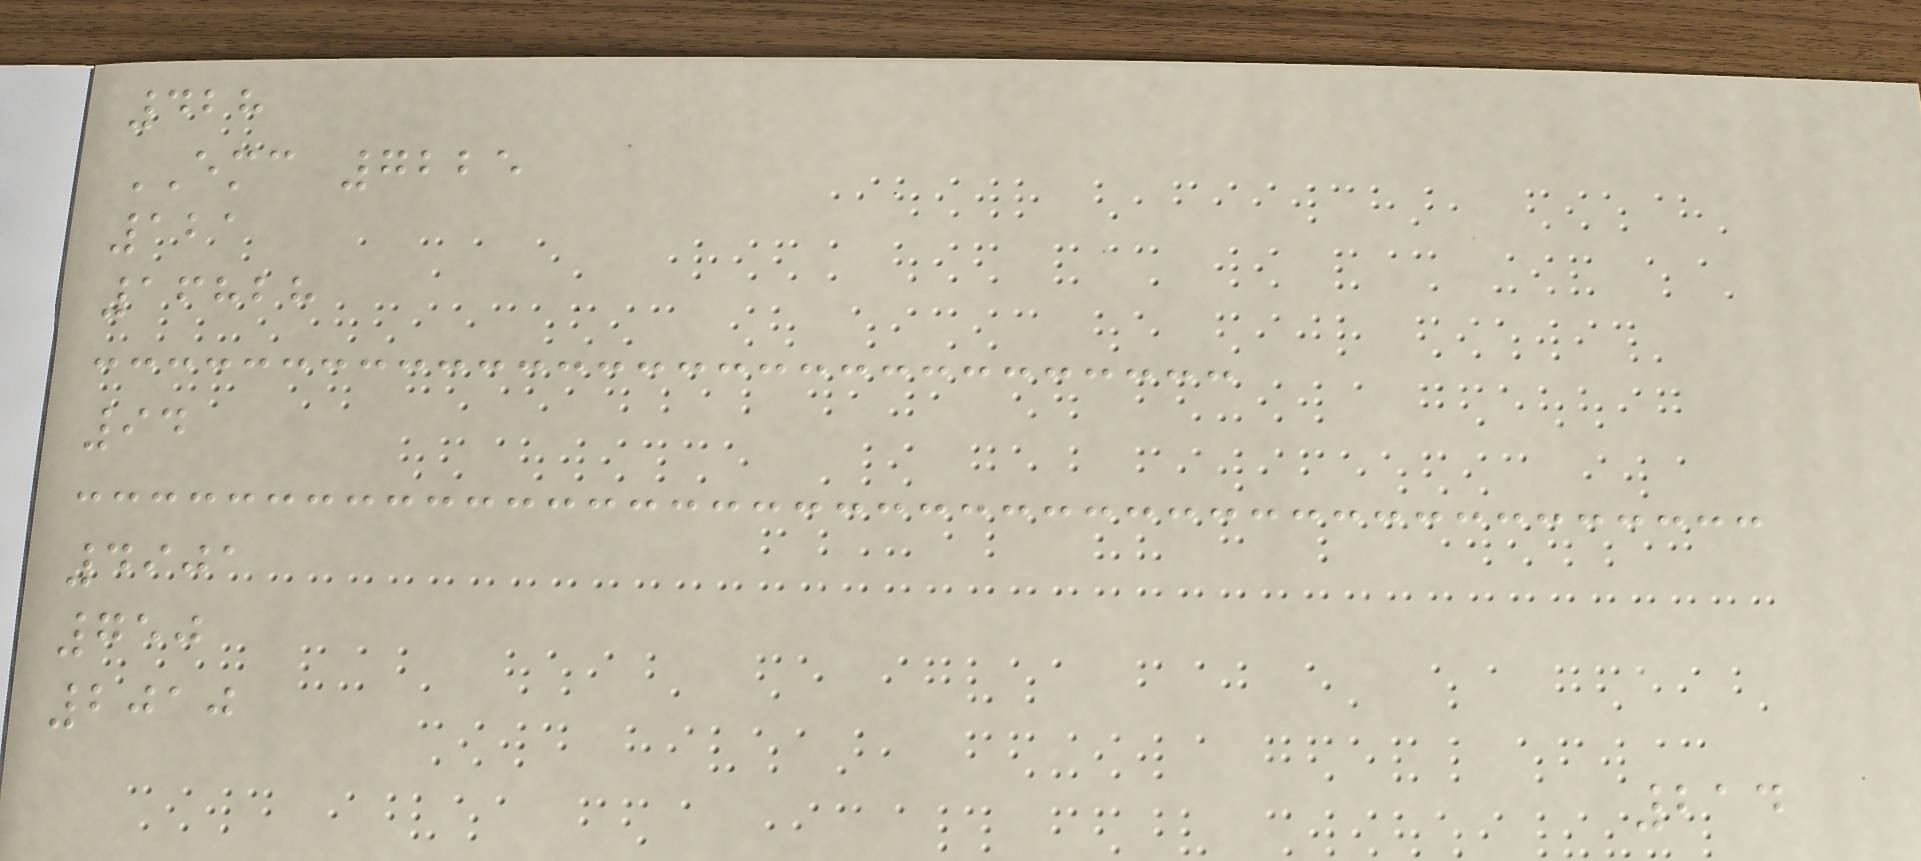428
EMC 7225
121
16828
94
4901
750
2010
214
